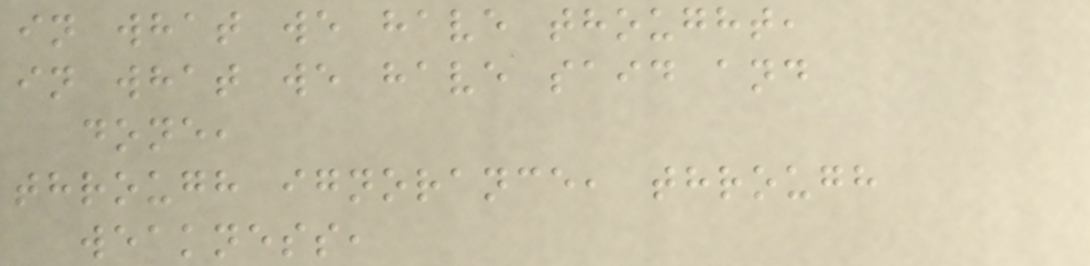in what we have thought,
in what we have said and
done,
through ignorance, through
weakness,
